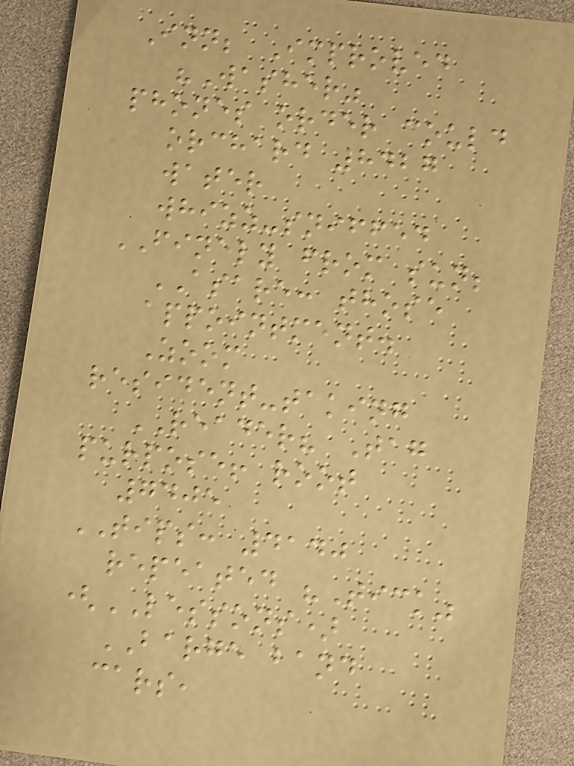Inn; Improved
"Washer"
phones order could
orchard 8427
water
whizz-sniffed
FINELY from sun;
ASARE: those
appointment.
Zoom
resident-taking
READER? Tag
purpose! root
7405
TIPS: 4140
repeated "Tick"
(LESSONS)
BARGE band
cars,
